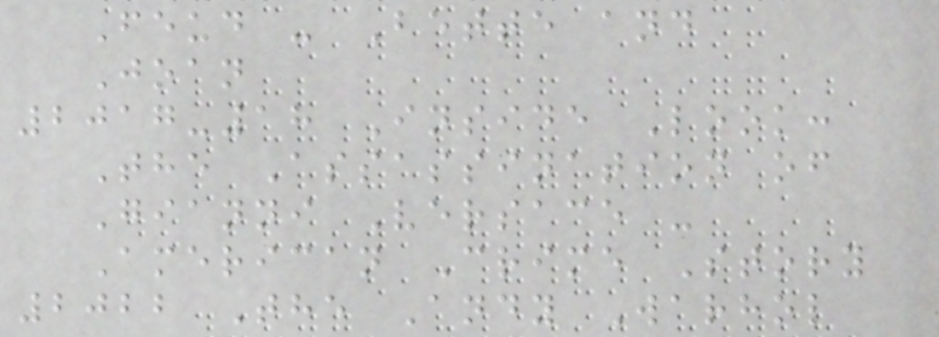Feud - Bette and
Joan
2017-18 Inside Look:
The Assassination of
Gianni Versace -
American Crime Story
2022 The Andy Warhol
